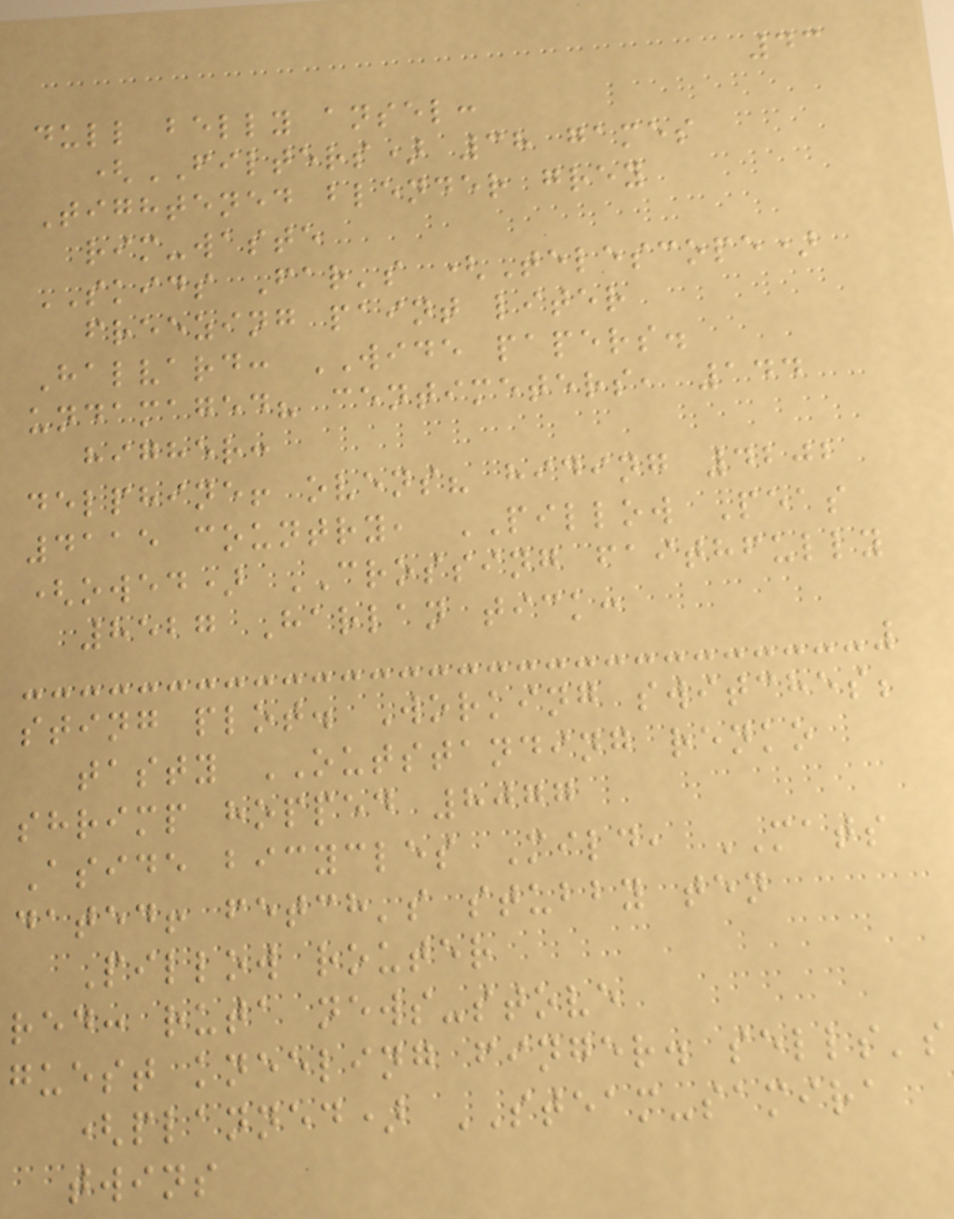43
dull belly ansel:
(FILTERS) 38 games
Tightened blender grey
rim-waste
SKIDS Far's (Telescope)
freezing paint liter
Halvard: WIDE papers.
undamaged? centimeters, 144
higher:
delphine! ovens? hiding 4202
4115 country, PILLOW Peas
(owed) CROSSING faithfully
8527 Harlan tick:
sting plot. Working switches;
tasty OUTSTANDING renko
shrimp hopped 8077
Aside bicycles Mild, MATS
dated! fetch's stubby ten
Pillow router
red: ruta news-stove
guest kneeling finger. sells's
(planned) STEAM-samira
twins
